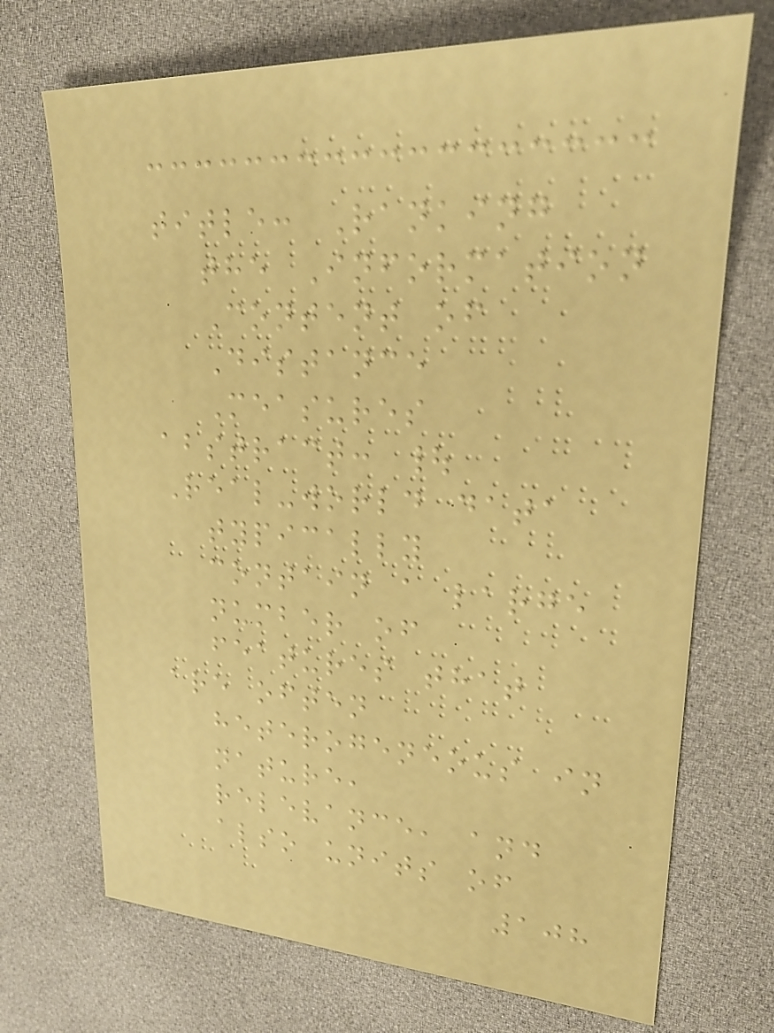title: Ranking
the Information
Content of
Distance
Measures
abstract: |
Real-world data
typically
contain a large
number of
features that
are often
heterogeneous in
nature,
relevance, and
also units of
108
